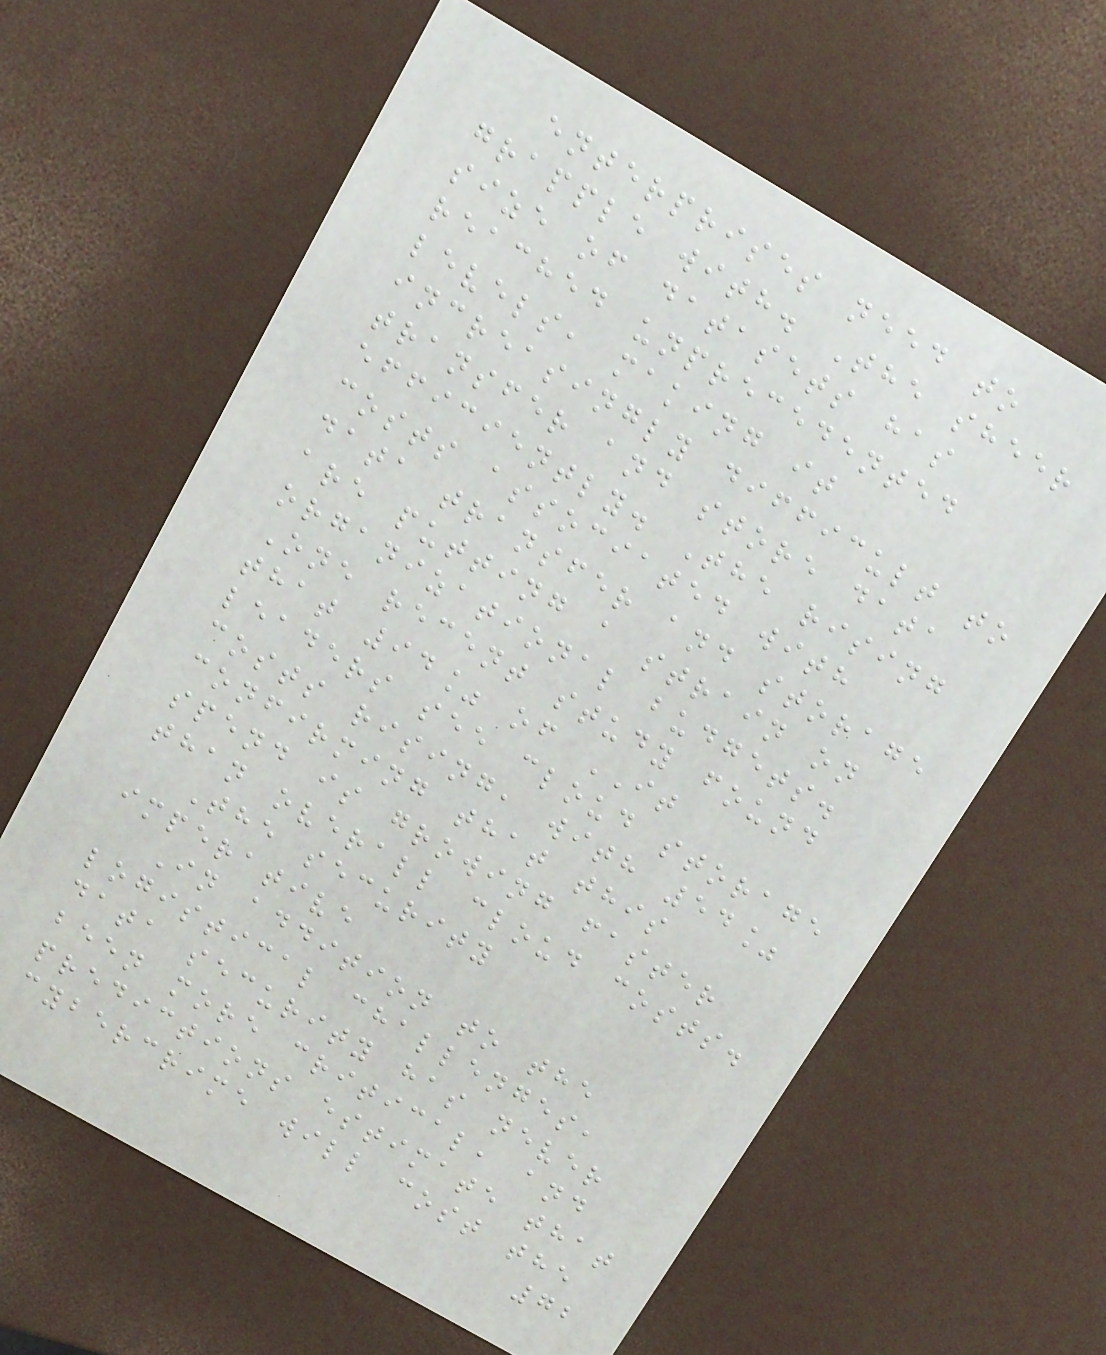enterprises need to
grapple with. The sheer
size of datasets has
reached unprecedented
levels, making it
increasingly difficult to
transfer and store data
efficiently. The rising
costs associated with
data transfer and storage
are putting a strain on
organizational budgets.
One recent study found
that 94% of IT
leaders see cloud storage
costs rising, with 54%
confirming that this
spend is growing faster
than overall cloud costs.
The security
imperative
In addition to the
logistical challenges,
data security has never
been more critical, and
predictions estimate that
cybercrime will cost the
72
